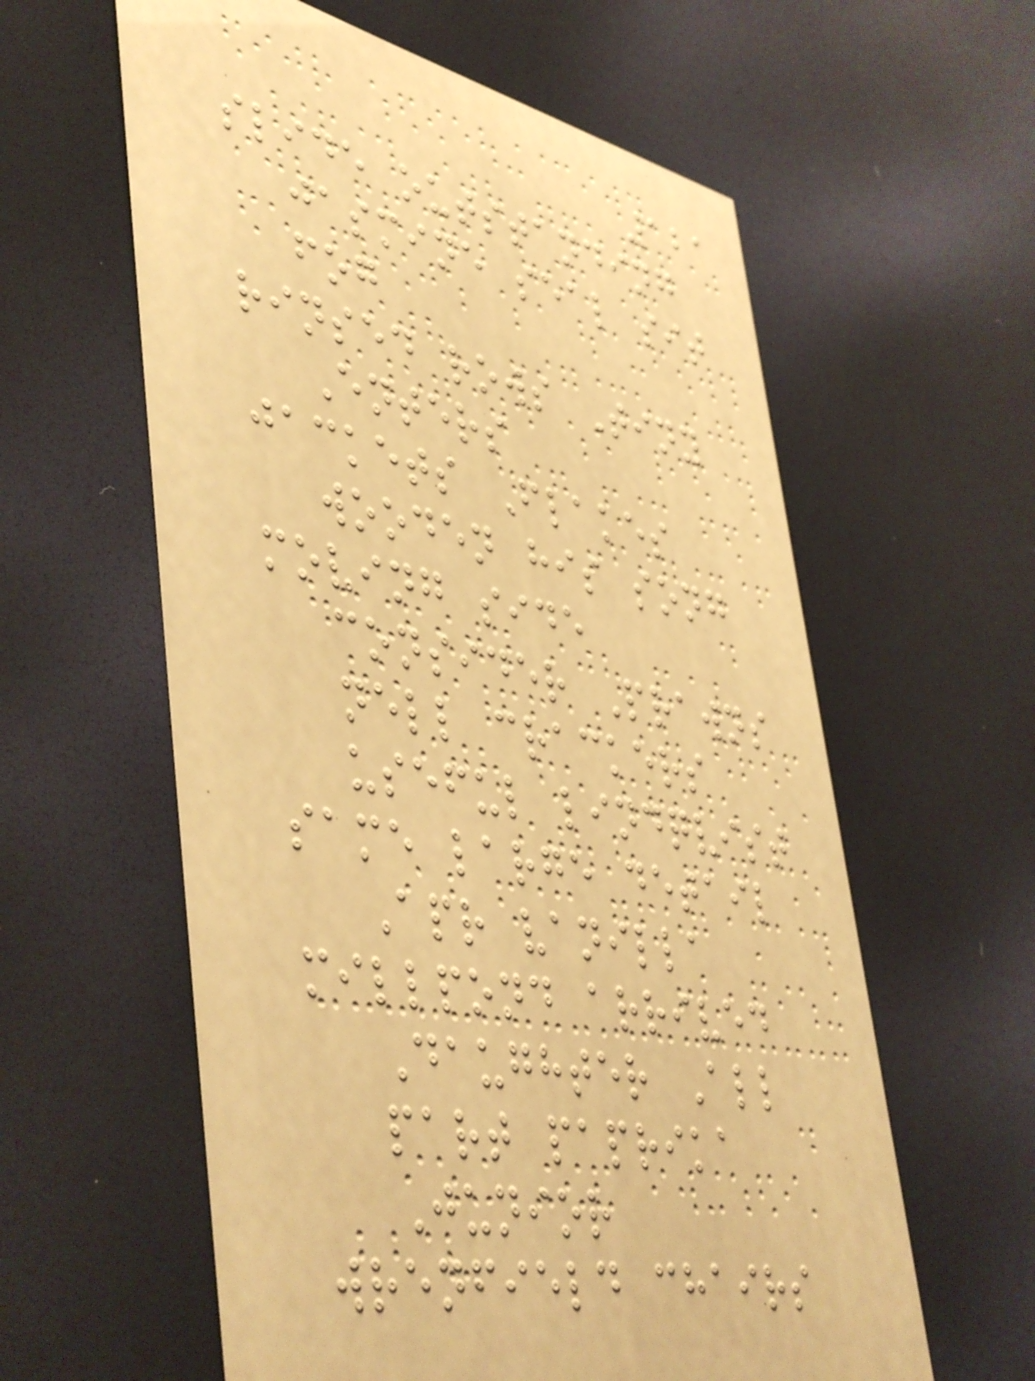121
slide outstanding
jasmine seal sit
fog
rinsed rows Tiny
Enters
jackets Flakes
wooden his song
moving side
consider Prawns
nell crackers
useful lindqvist
same large detail
Apr vanilla
millpond arrived
Daughter All
part paprika
Junior
wrenfield chairs
